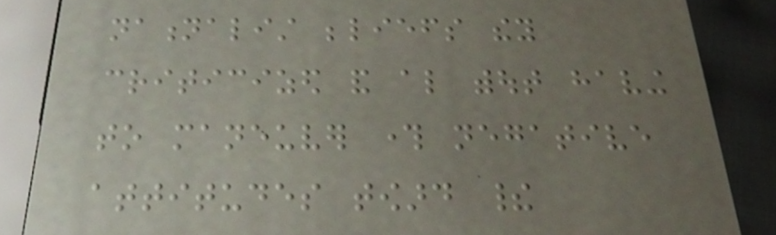nationalist beliefs they
criticized and also without having
to maneuver through negative
attitudes toward their
